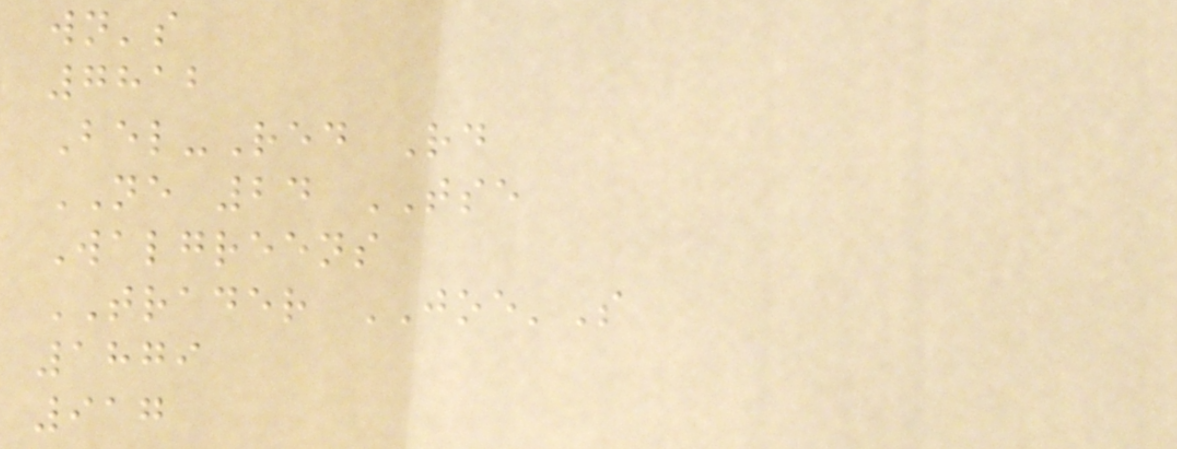wn's
7812
Bel-Red Rd
NE 24 TSE
Walgreens
TRADER JOE'S
1879
917
